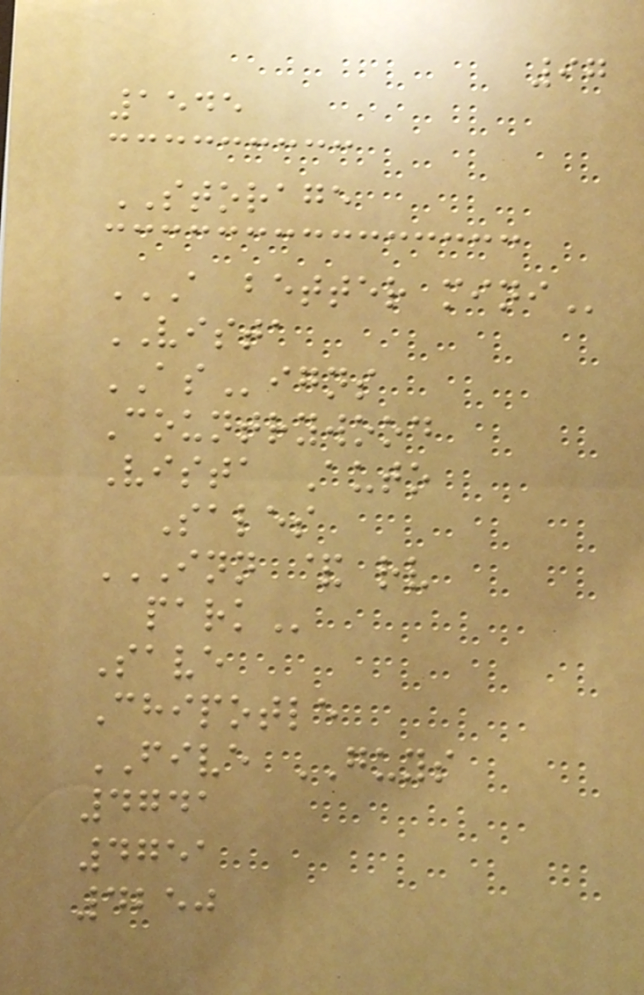97
1545
STORAGE
A BETTER MINI
VISTA
ASigns
Countrywood
Vista Auto
Sales
INN & RV
PARK
Save
Chipotle
FIVE GUYS
4741
4751
4250
